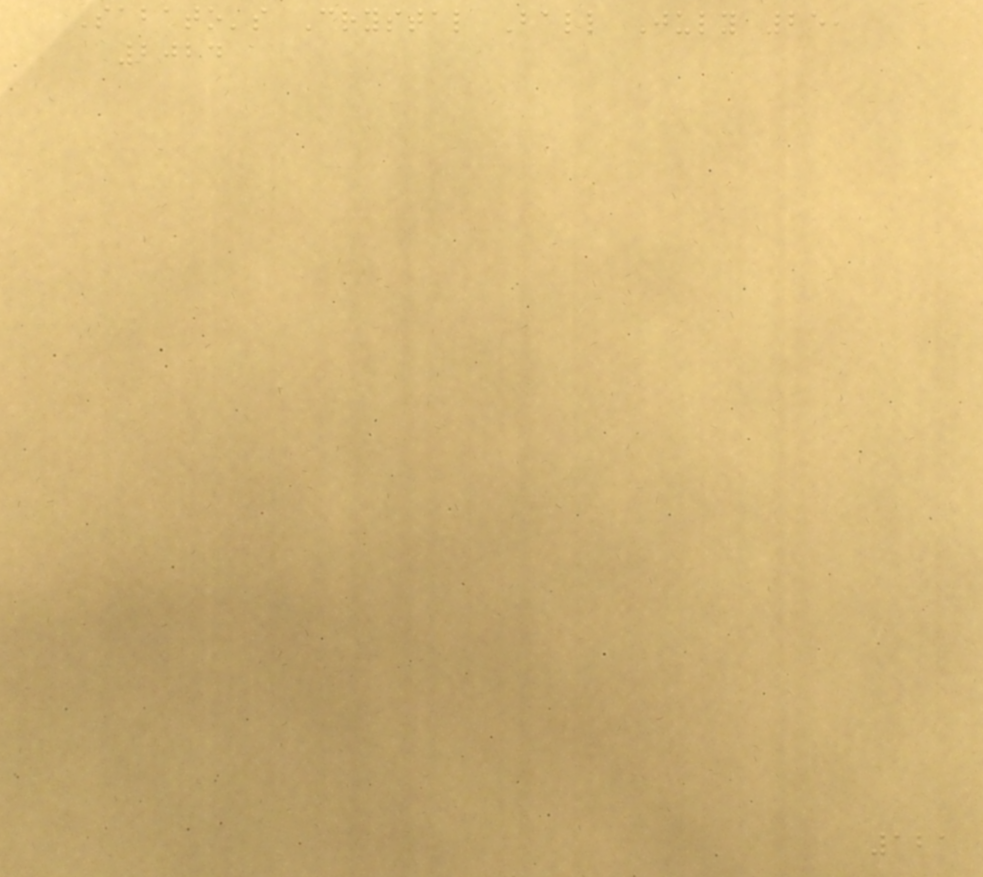Sabato's Crystal Ball July 25,
2024
121
